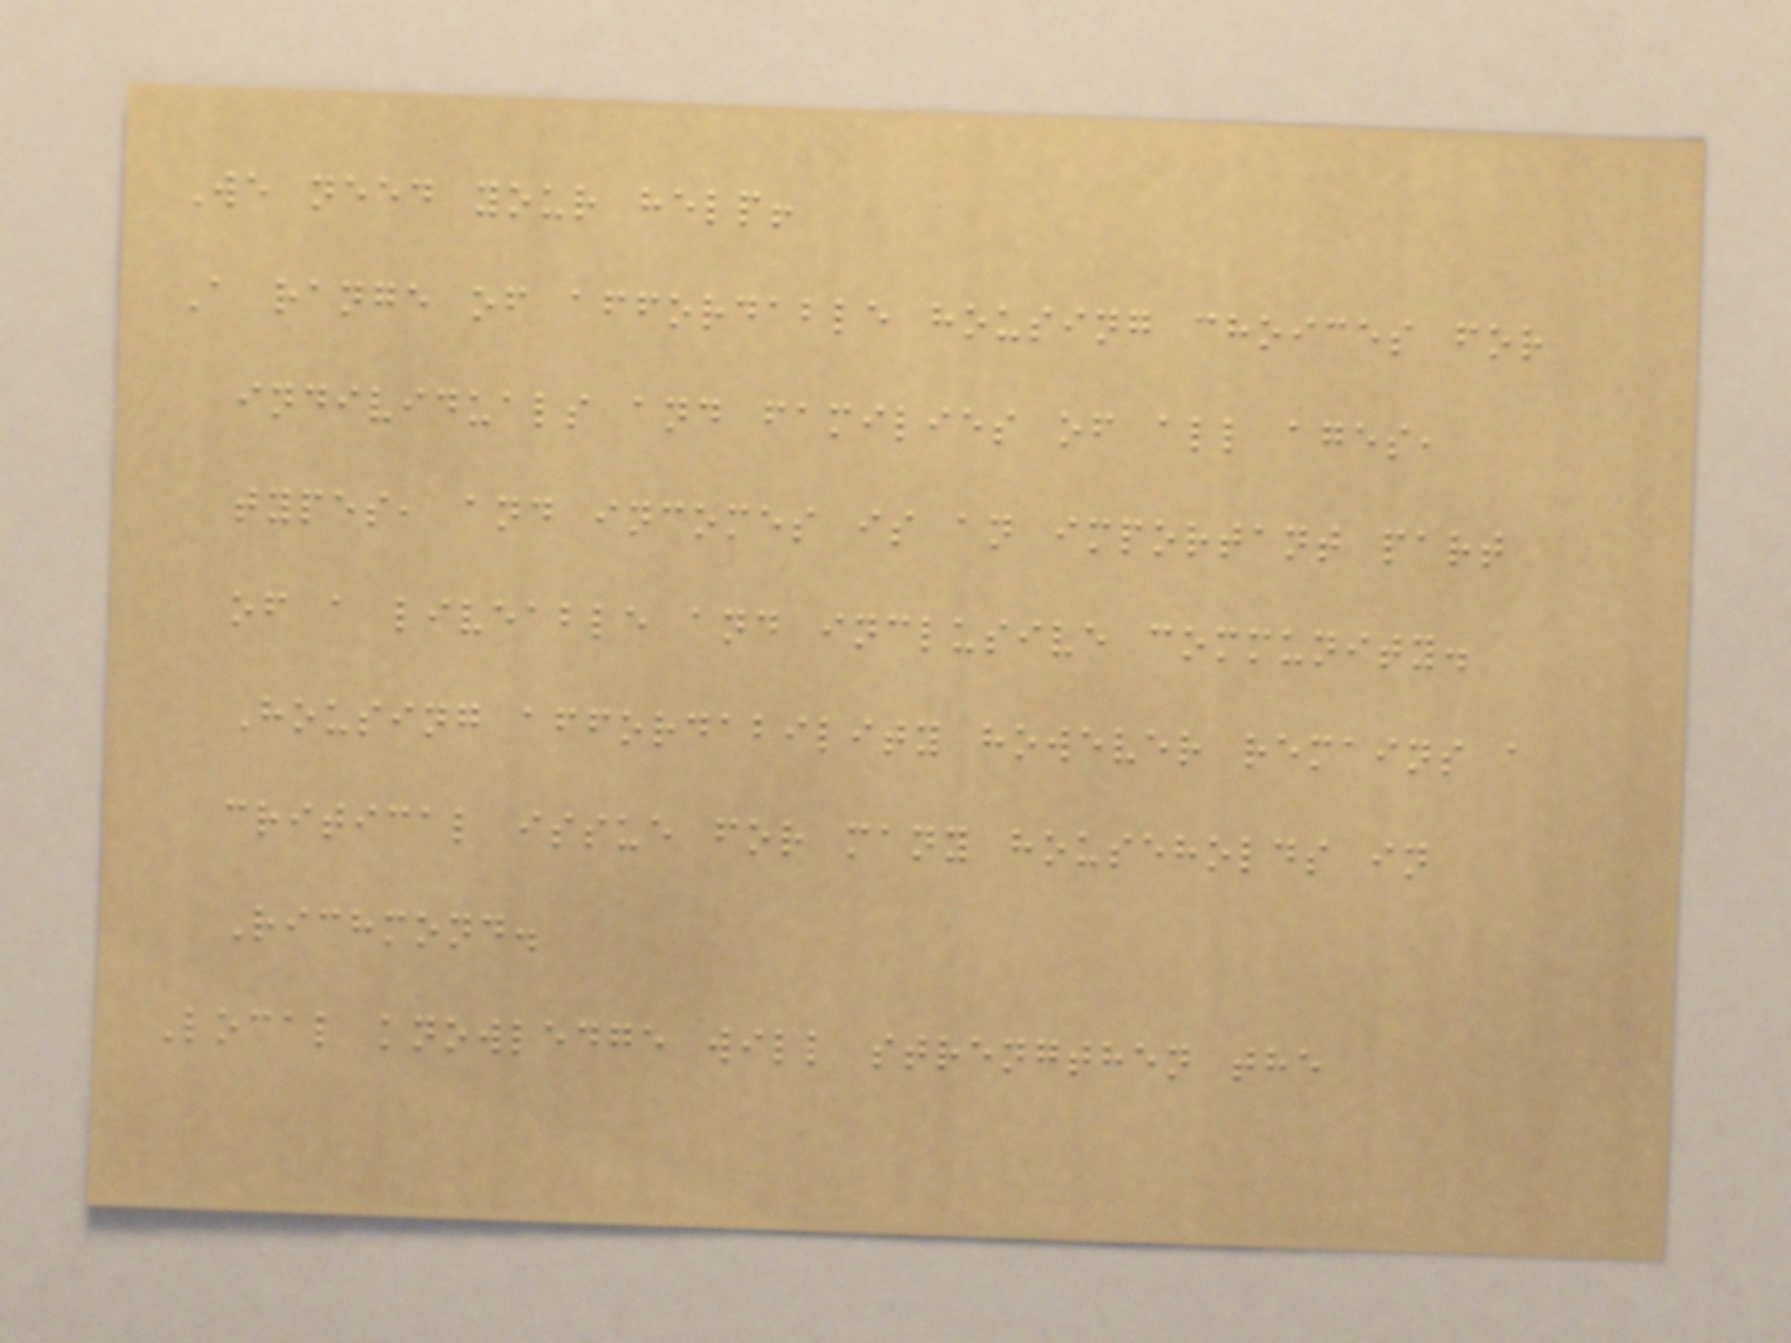We need your help!
A range of affordable housing choices for
individuals and families of all ages,
types, and incomes is an important part
of a liveable and inclusive community.
Housing affordability however remains a
critical issue for many households in
Richmond.
Local knowledge will strengthen the
